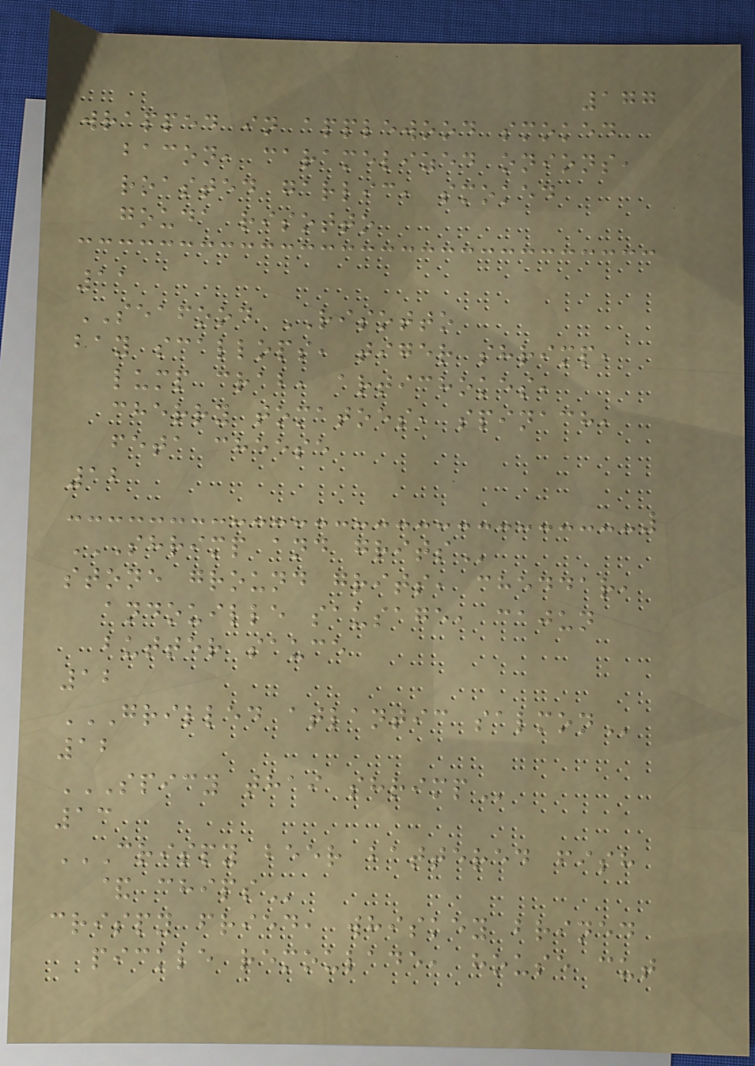177
wrapped in applewood smoked
bacon, caramelized onions,
roasted garlic, smoked
gouda risotto
11
SEAFOOD RISOTTO
bay scallops, tiger shrimp,
lump crab, artichokes,
cherry tomatoes, spinach,
feta cheese
12
SHRIMP AND GRITS
stone ground grits, cheddar,
andouille sausage, cajun
butter sauce
12
GRILLED ATLANTIC SALMON
12
SPICY THAI SHRIMP
13
CRISPY BEER BATTERED FISH
& CHIPS
crispy fried, whiskey brined
pickle remoulade, house cut
